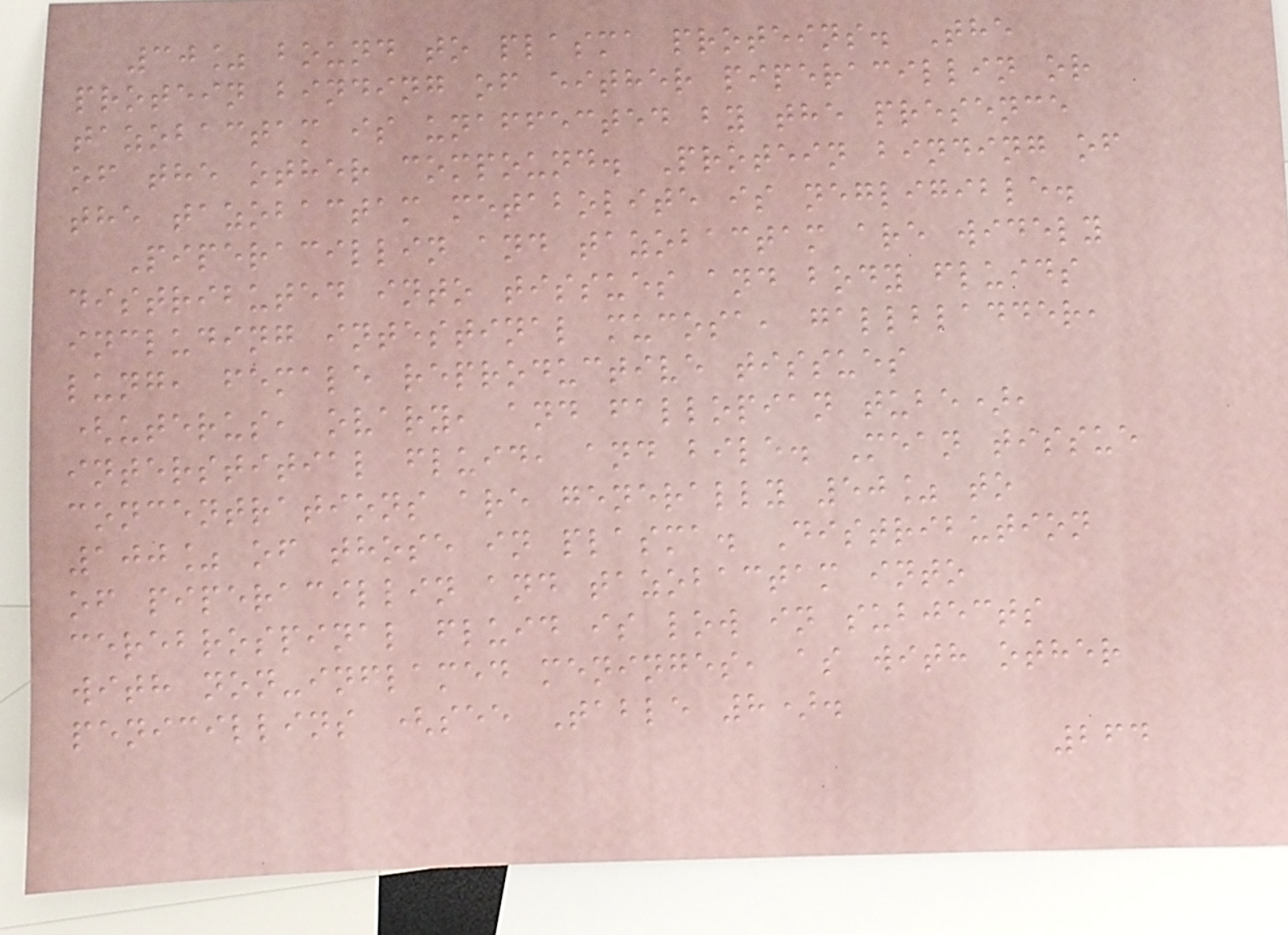30% bound to plasma proteins. The
protein binding of either piperacillin or
tazobactam is unaffected by the presence
of the other compound. Protein binding of
the tazobactam metabolite is negligible.
Piperacillin and tazobactam are widely
distributed into tissues and body fluids
including intestinal mucosa, gallbladder,
lung, female reproductive tissues
(uterus, ovary, and fallopian tube),
interstitial fluid, and bile. Mean tissue
concentrations are generally 50% to
100% of those in plasma. Distribution
of piperacillin and tazobactam into
cerebrospinal fluid is low in subjects
with non-inflamed meninges, as with other
penicillins (see Table 8).
264
